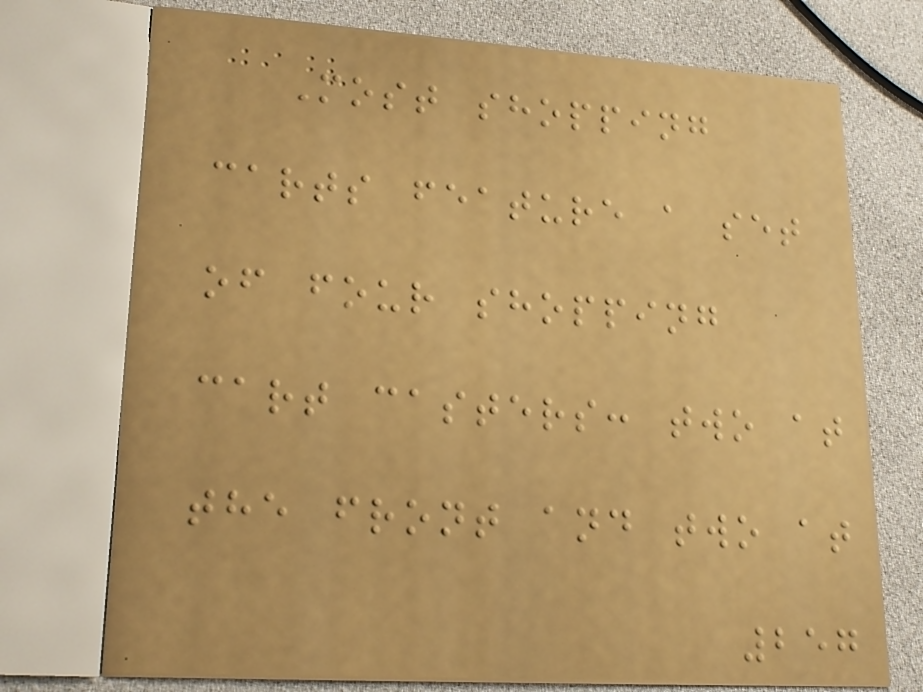Most shopping
carts feature a set
of four shopping
cart casters: two at
the front and two at
257
